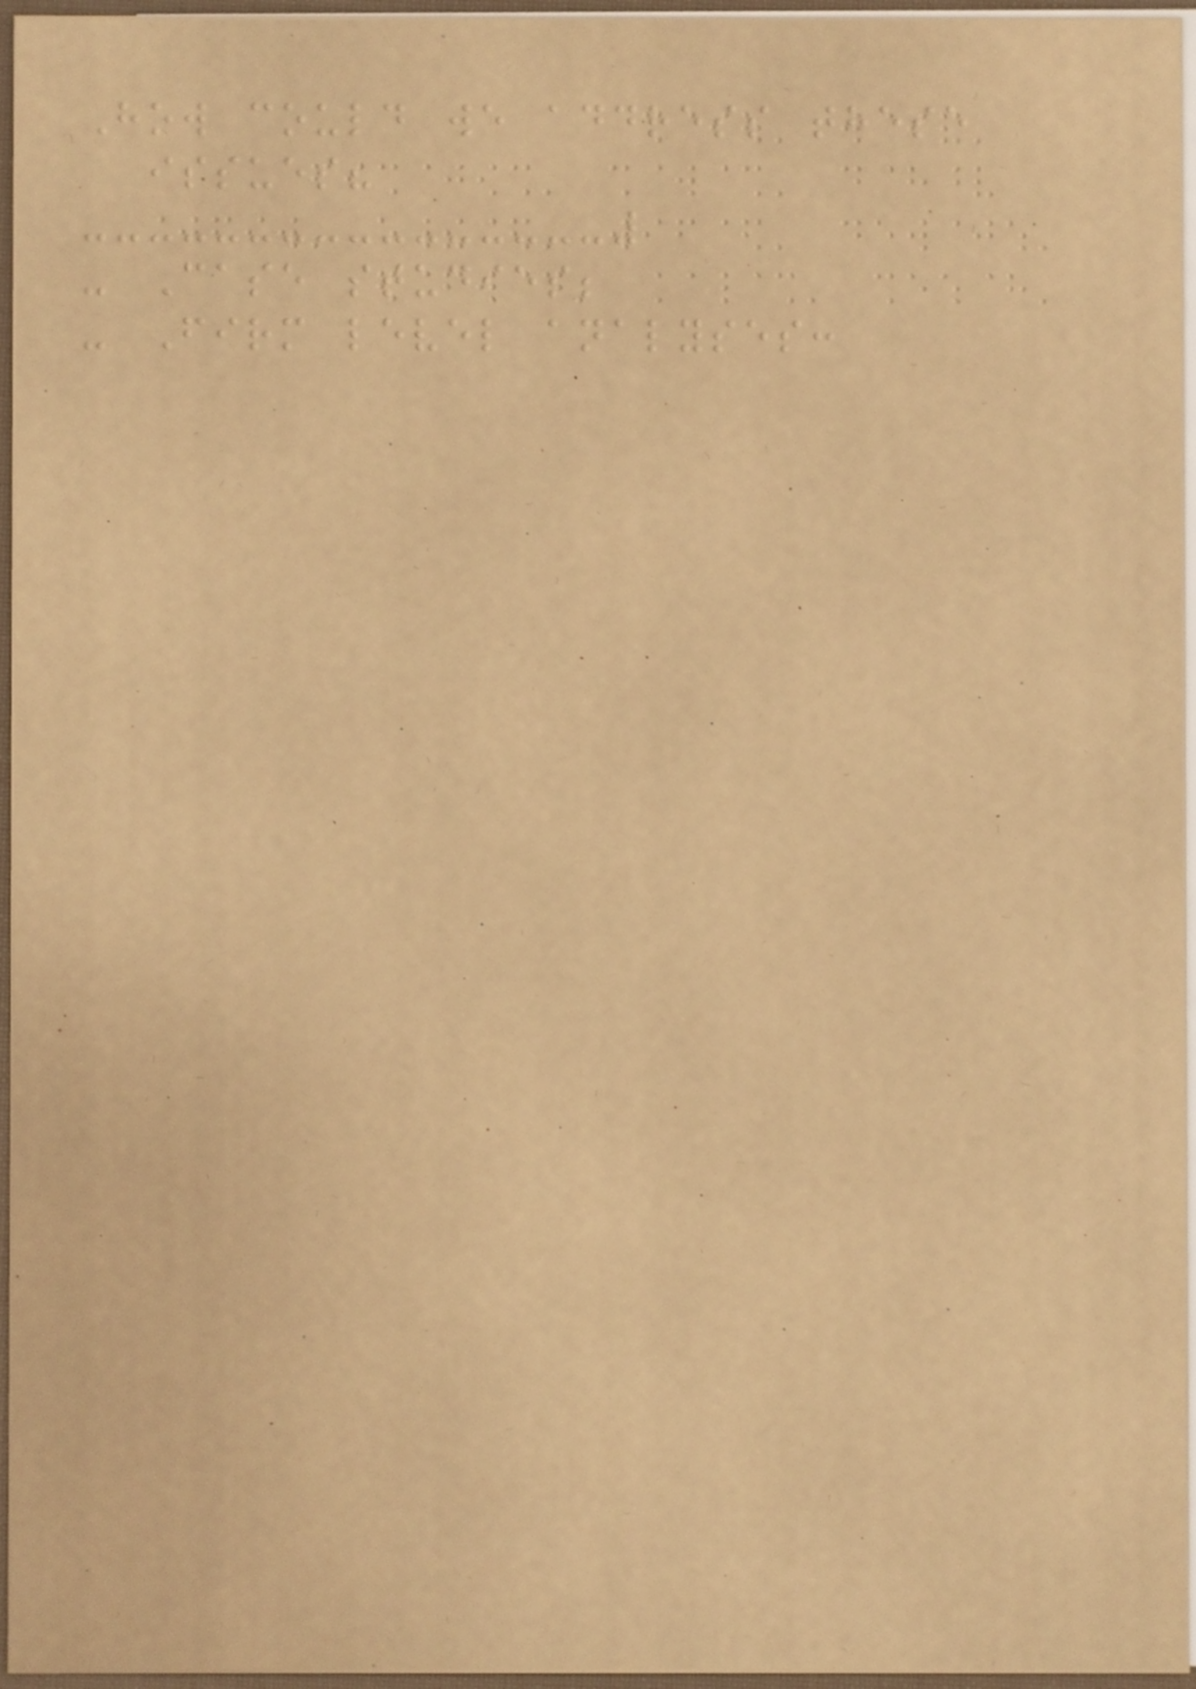How could we address these
issues?
- Case studies;
- Firm level analyses:
